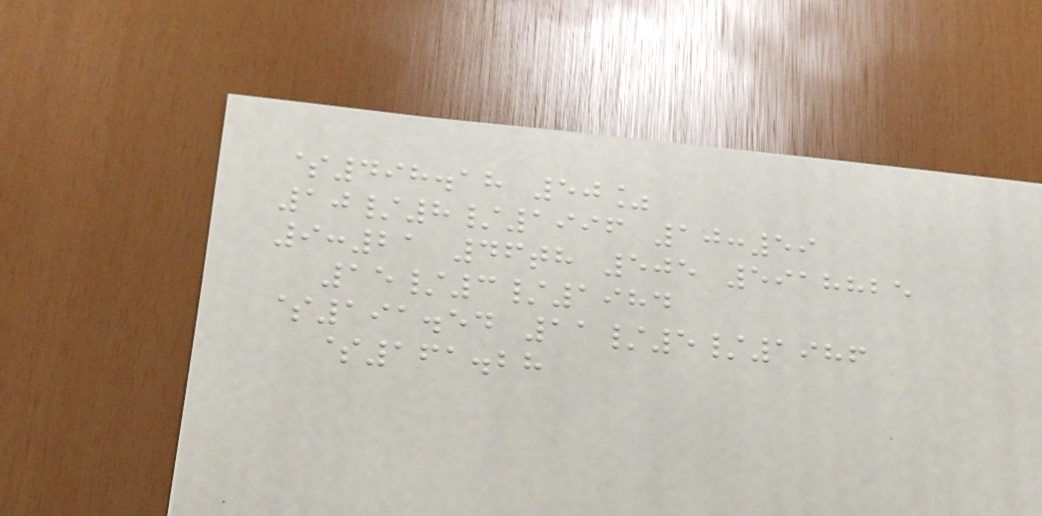$498.18 50%
10/8/1996 10:59
9:21 46th 505 5918825
15/3/1984
$191.54 11/5/1986
$161.28
